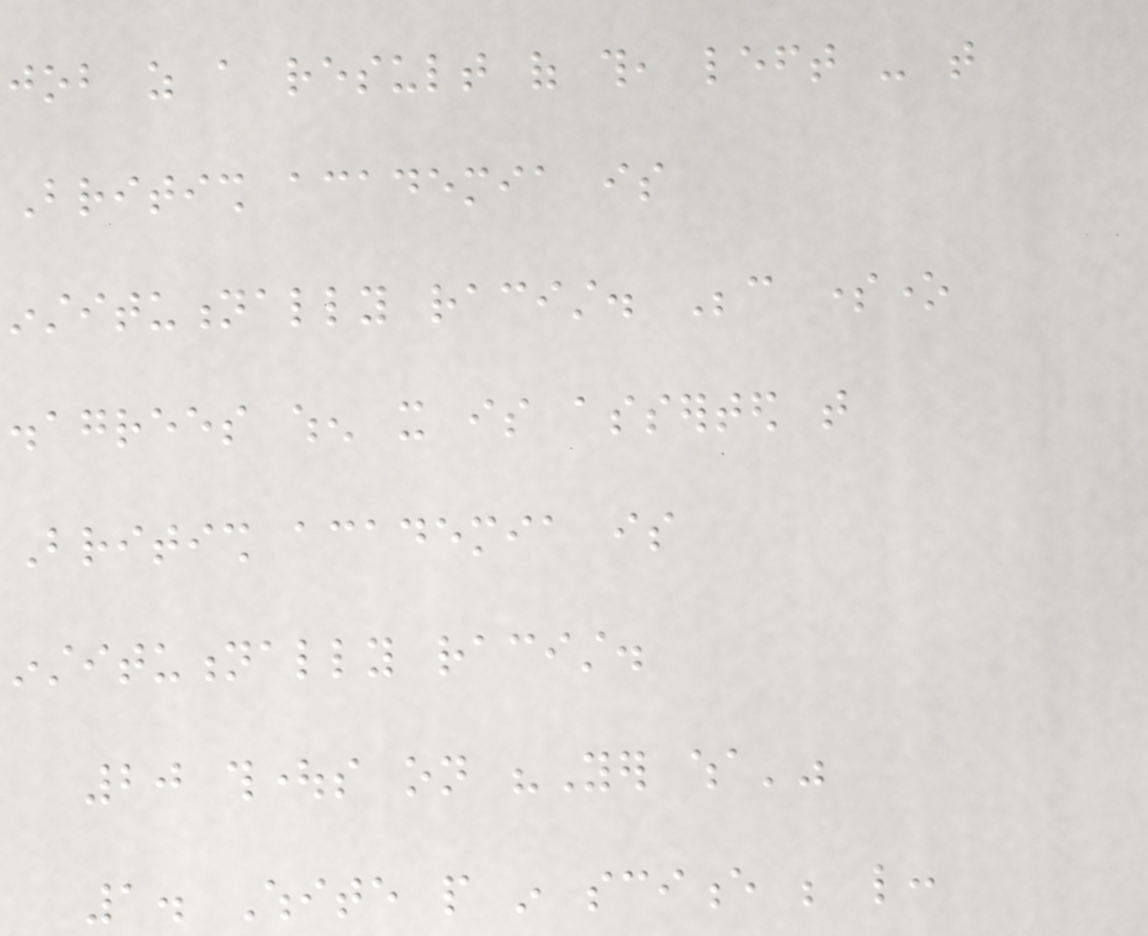job as a result of this, left - that
British academia is
institutionally racist. Because someone
disagrees when it is asserted that
British academia is
institutionally racist.
20 thoughts on "Yer wha'"
1. White people in science be like:
